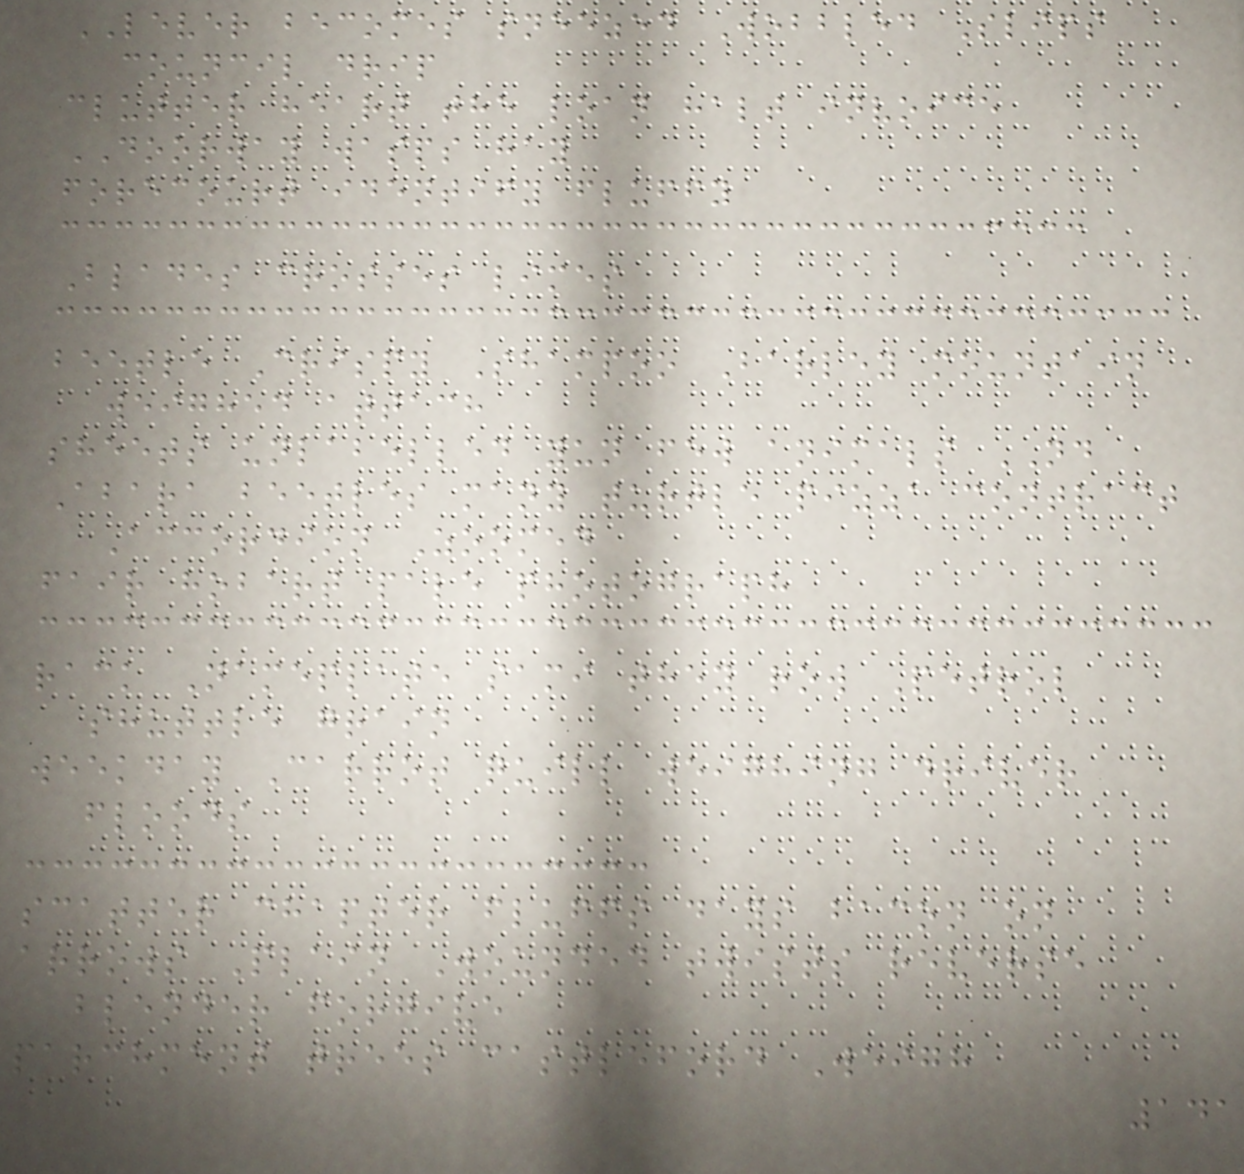LEVER becomes sneezed Wobbled Slips
council drip
clutter heart the loan halt invoice
DOORWAY wasps hay
forecourt identify fluffy
Blades crosses limes
beetle Crispy Shampoo Barley mountain
weighed attach
sheets unlabelled yun few animals ND
Abara beetles many turtle pizza contract
Accordion Zoomed
fair hobart pale photograph
rack Nameplate sami they row Petrol
shuttle grain
weekday Carrot quill weighing driver
floods
scatter chapter fluffs days bacon on
arrows Plain Wounded twists reverse
blender forgive
parchment trees castleford Weigh
141
